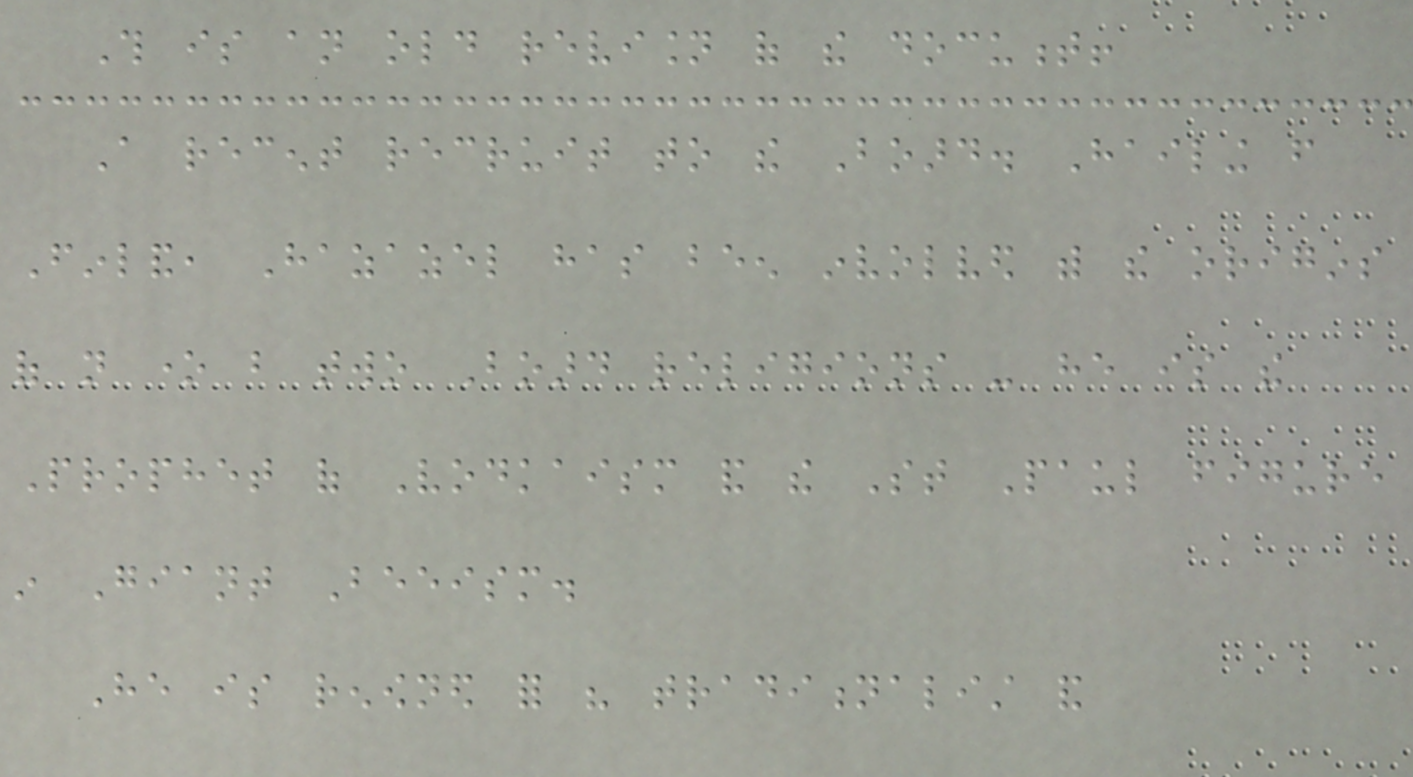This is an old revision of the document!
A recent recruit to the Board. Hailing from
Finland, Hazazel has been involved with the origins
of not one but two Board religions - he is the
Prophet of Vodkaism and the St Paul figure
in Giant Beeism.
He is renowned for his traditionalist and
